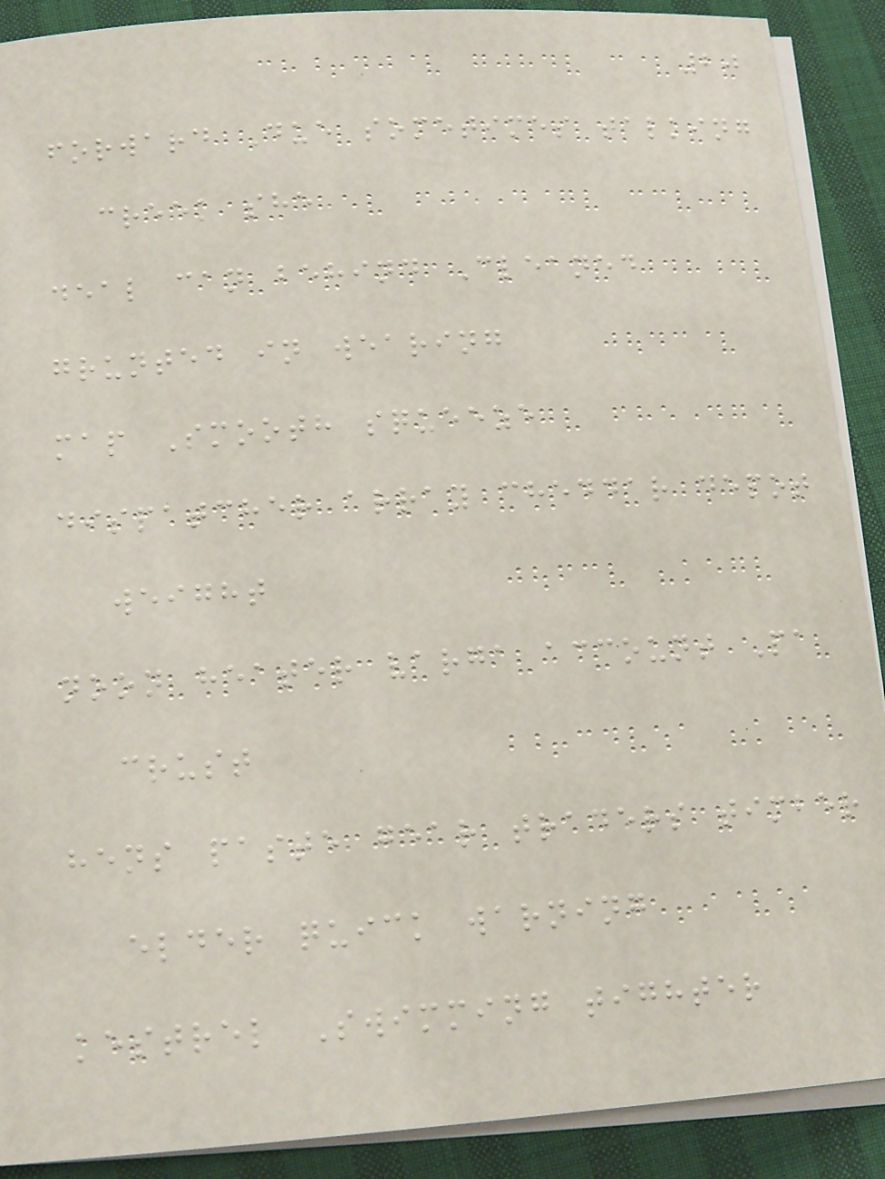20
forward Due sometimes talking
creek she
deal can behind Cleaned
grunted in wearing
map Smooth squeeze
dispatcher array cheddar depot
weight
noon heater varga account Pa
crust
hens paste gear traders timber
elder quick warning
kestrel Swimming tighter
